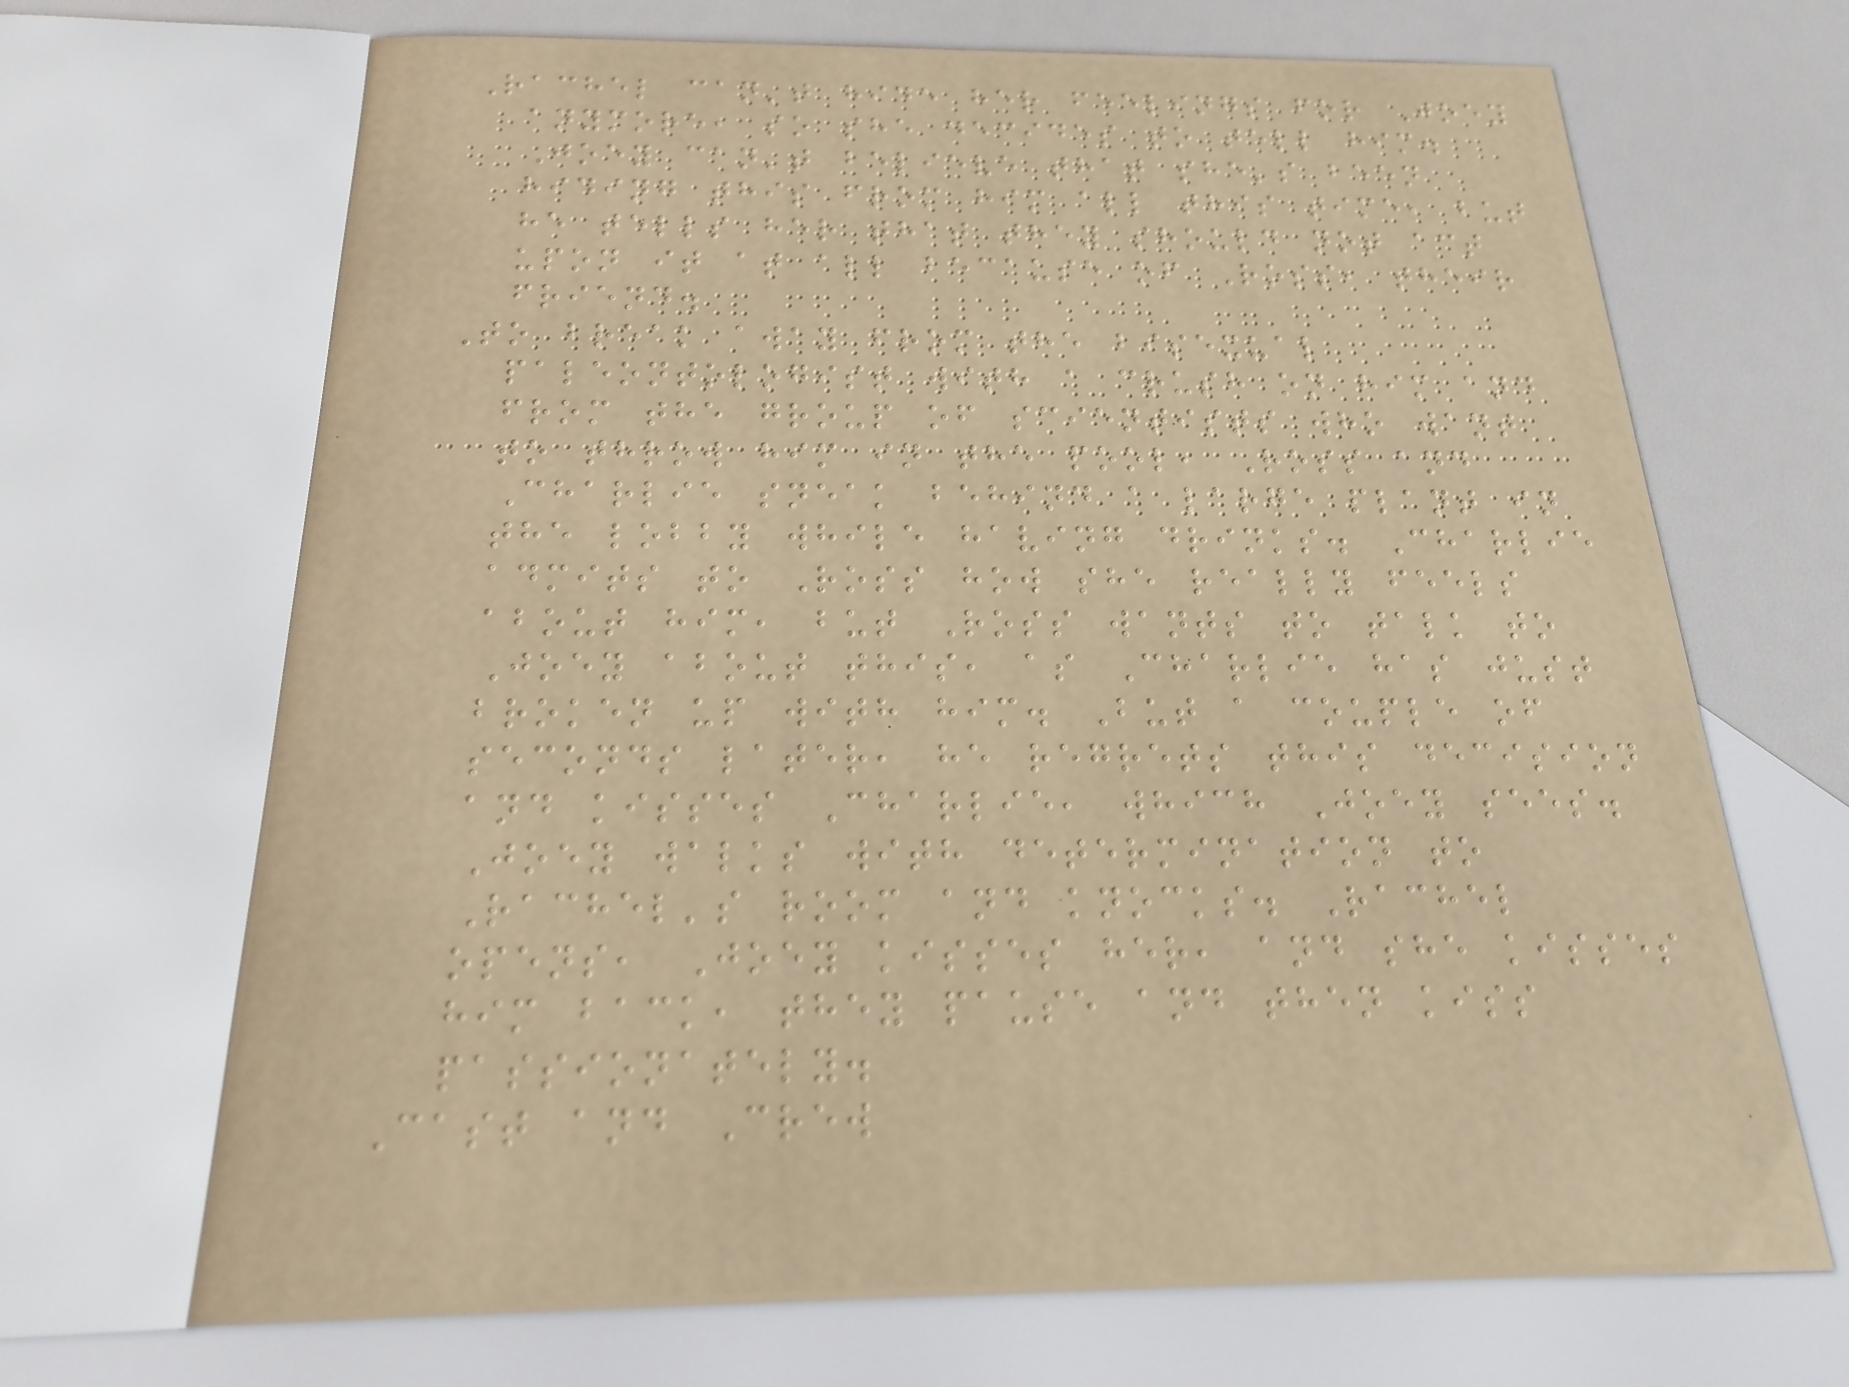Rachel can't hide her feelings for Joey
anymore, so she decides to tell him.
Joey can't believe that she's been
hiding this from him all this time, but
he tells her that they should not act
upon it at all because of Ross, their
friend.
To break away from the bisexual
paleontologist with a crush on him and
from the group of scientists who want
to throw him in the pool, Ross and
Charlie sneak behind a large plant in
the lobby while having drinks. Charlie
admits to Ross how she really feels
about him, but Ross wants to talk to
Joey about this, as Charlie has just
broken up with him. But a couple of
seconds later, he regrets this decision
and kisses Charlie, which Joey sees.
Joey walks with determination to
Rachel's room and knocks. Rachel
opens, Joey kisses her, and she kisses
him back, they pause and then kiss
passionately.
Cast and Crew
